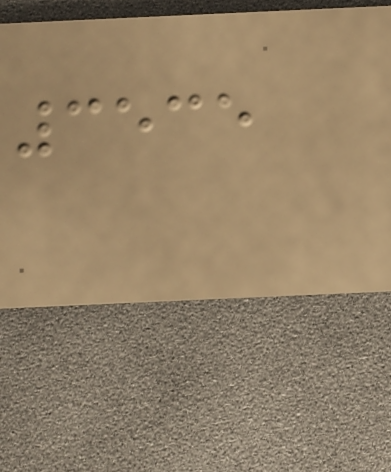3535
